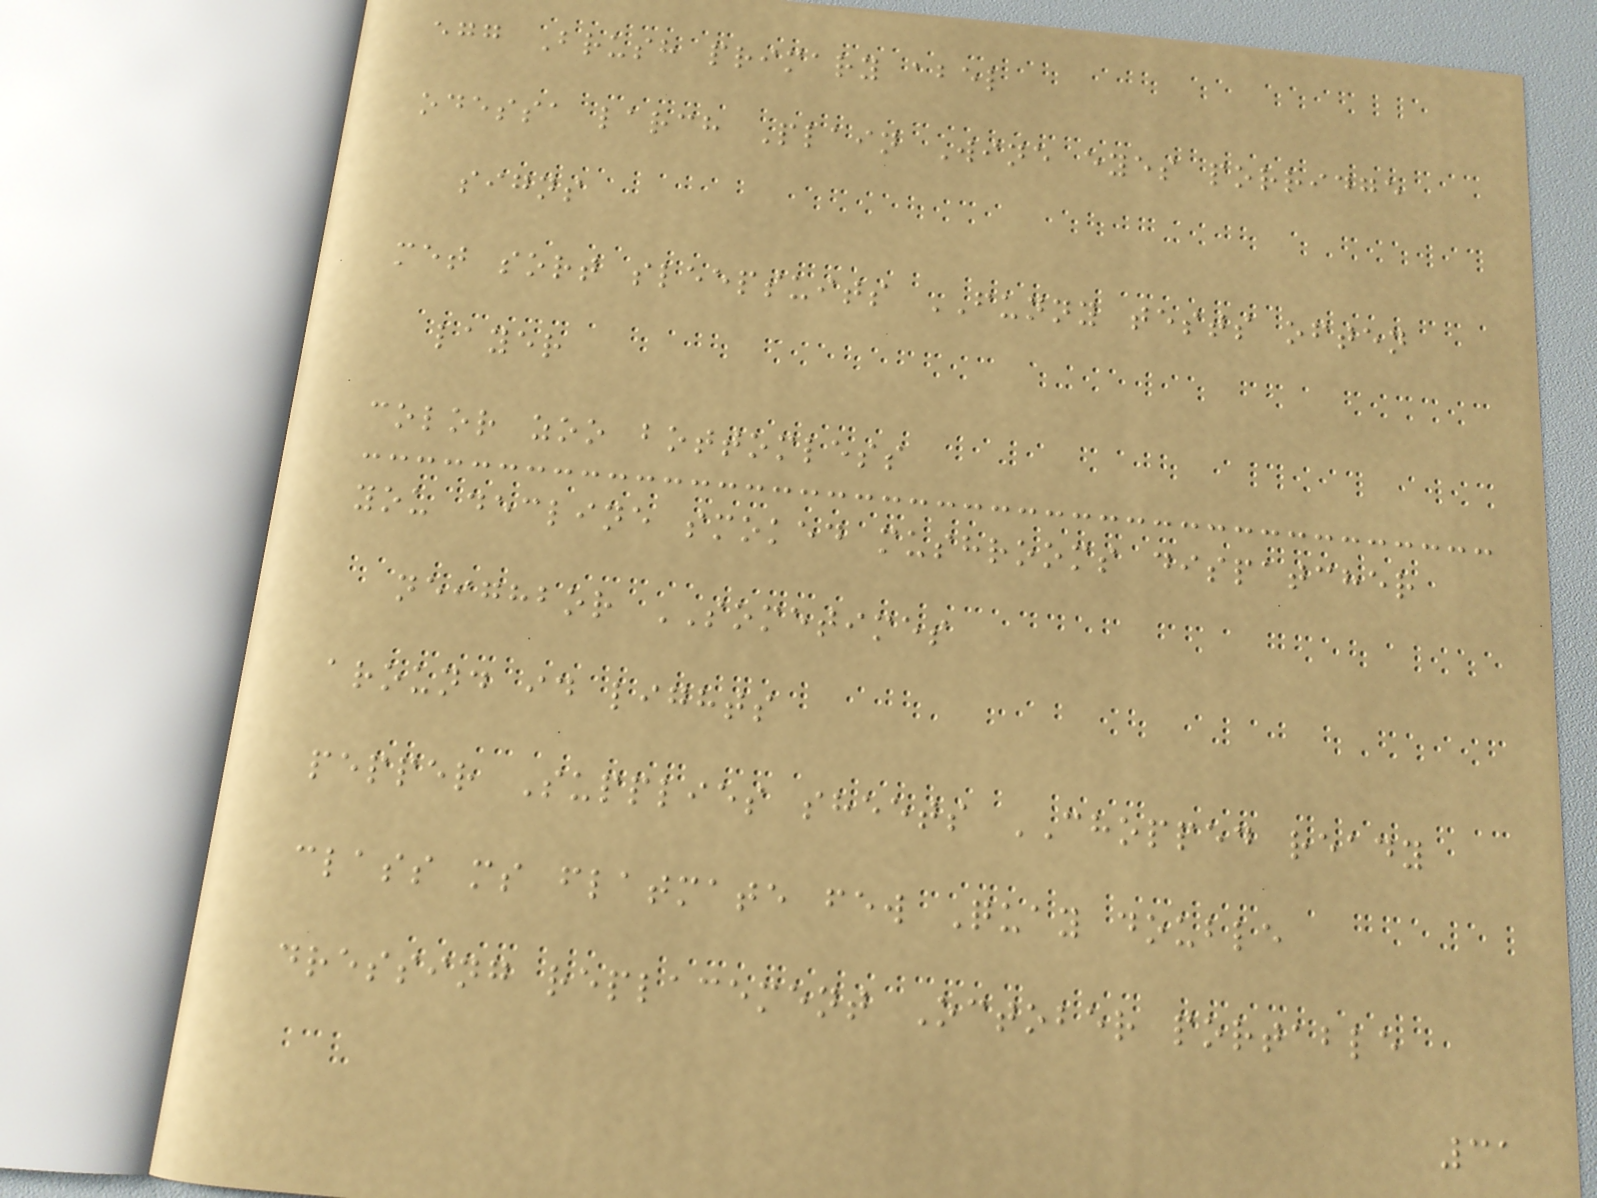egg Brush primary abel
odessa larch Plain Wine eyes porridge
signs
met sort sleepsuits FUNNY tests often
layer
color zoo bottomless
you decline smoked mushrooms dispatcher
neighbor SOMETIMES
around id lights
pepper Supplies sheets CHOPPED ready
class ms flatmate few Quay double
dressing replacement October portable
31
